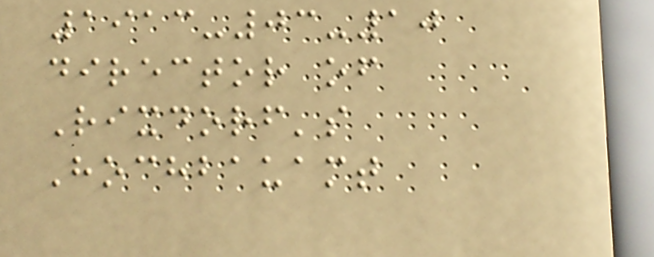1913-03-10
director of
Rixdorf's
Hochbauamt
